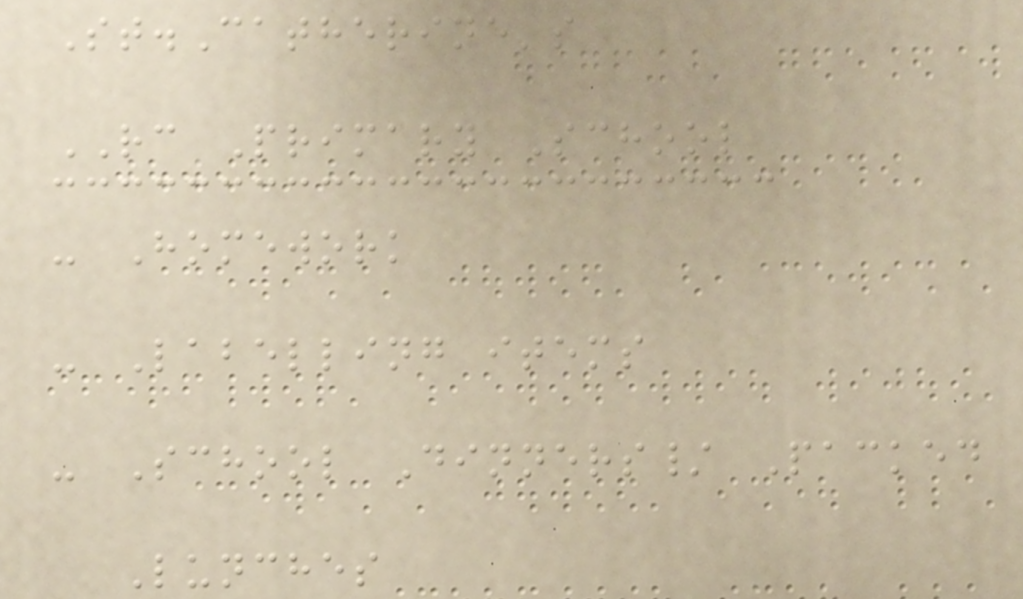St.Catherine's
RC Primary School
- Homework
- Labelling items
- School Dinners/ Packed
Lunches
